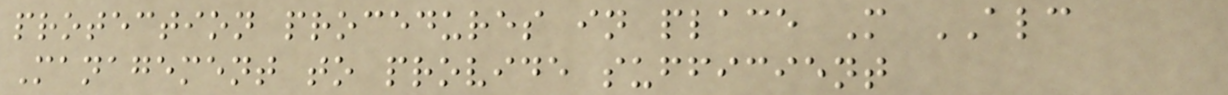protection procedures in place M ALC
Management to provide sufficient
